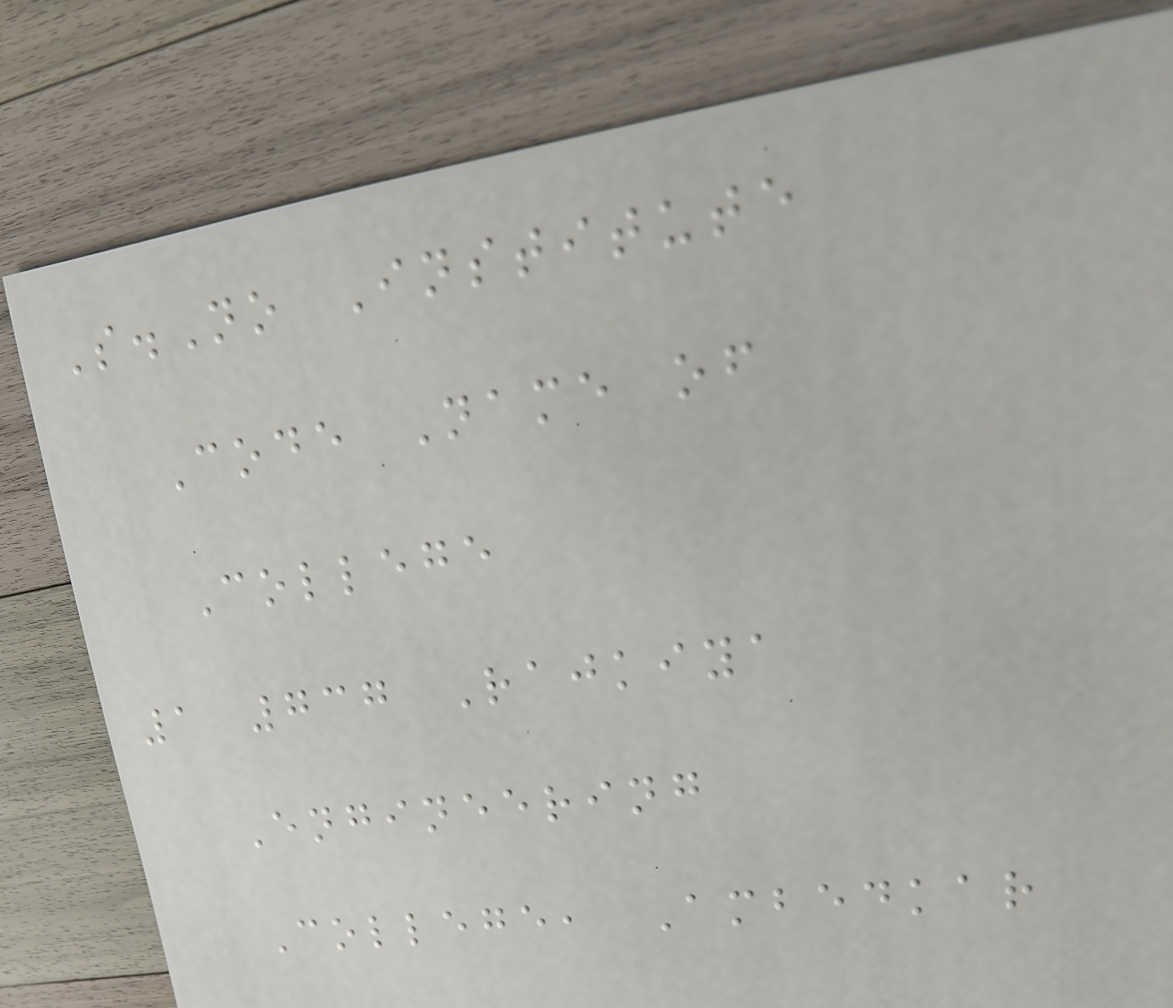S.No Institute
Code Name of
College
1 737 Rajkiya
Engineering
College, Ambedkar
